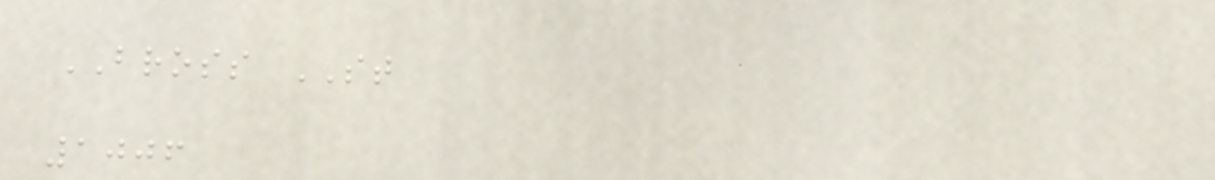BROSS ST
1006
